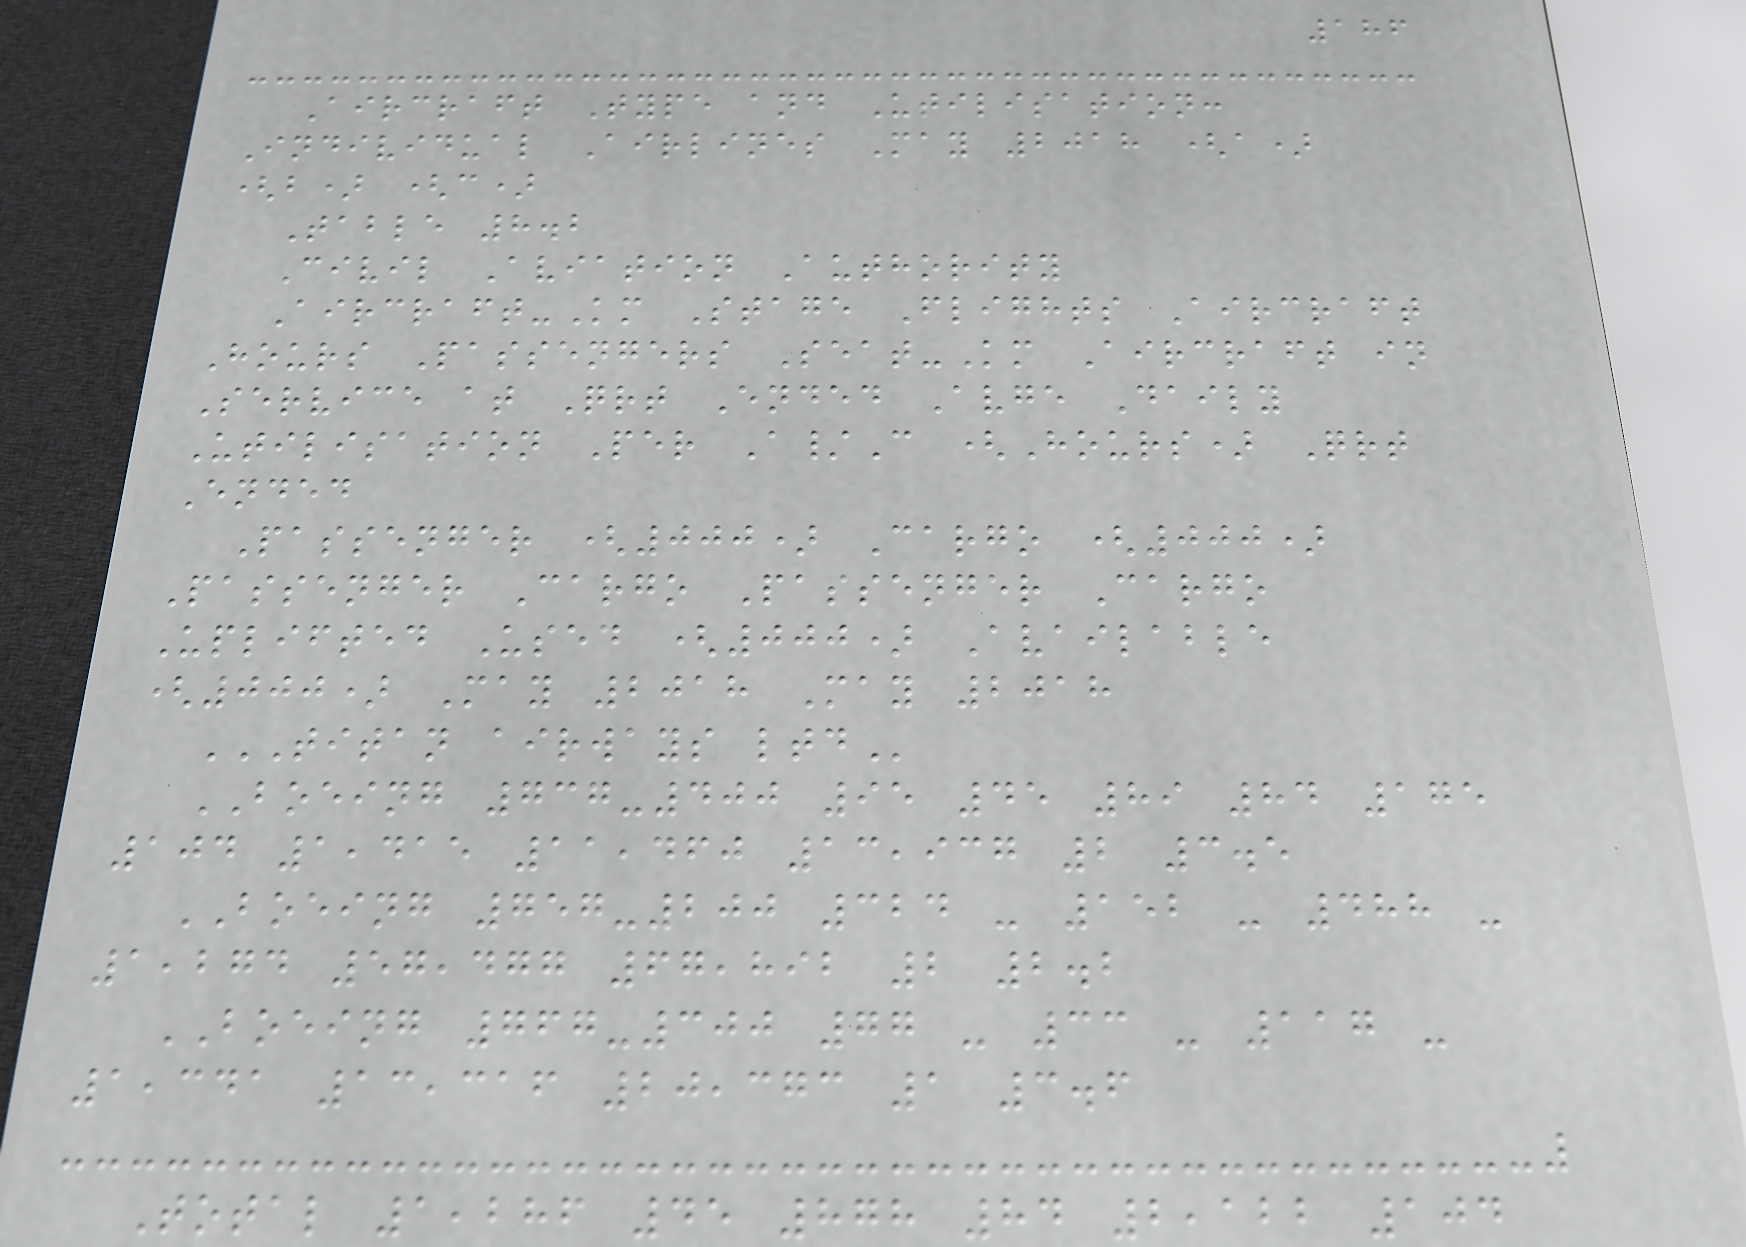186
Aircraft Type and Utilisation:
Individual Airlines May 2018 (a)
(b) (c)
Table 8.2
Civil Aviation Authority
Aircraft-Km Stage Flights Aircraft
Hours Passengers Seat-Km Aircraft in
Service at Qrt Ended Avge Daily
Utilisation Per A/C (Hours) Qrt
Ended
Passenger (000) Cargo (000)
Passenger Cargo Passenger Cargo
Uplifted Used (000) Available
(000) May 2018 May 2018
TITAN AIRWAYS LTD
BOEING 737-400 95 45 89 84 175
104 1,415 11,460 13,937 2 3.5
BOEING 757-200 324 - 152 - 488 -
1,274 57,477 67,892 2 2.2
BOEING 767-300 77 - 33 - 117 -
1,341 13,316 20,373 1 3.6
Total 1,286 45 878 84 2,122 104
